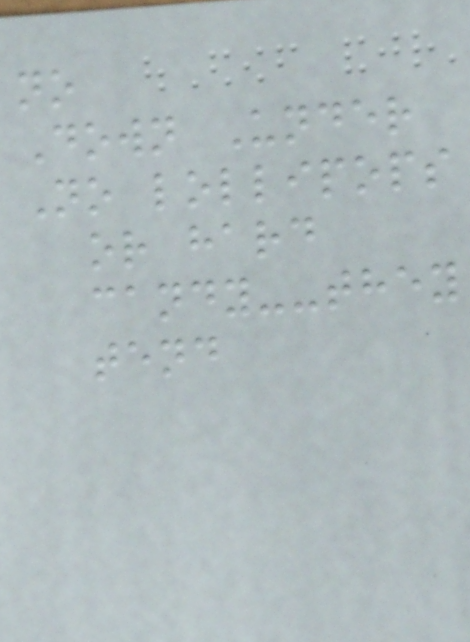no
Down Under
No lollipops
or hard
candy--they
tend
